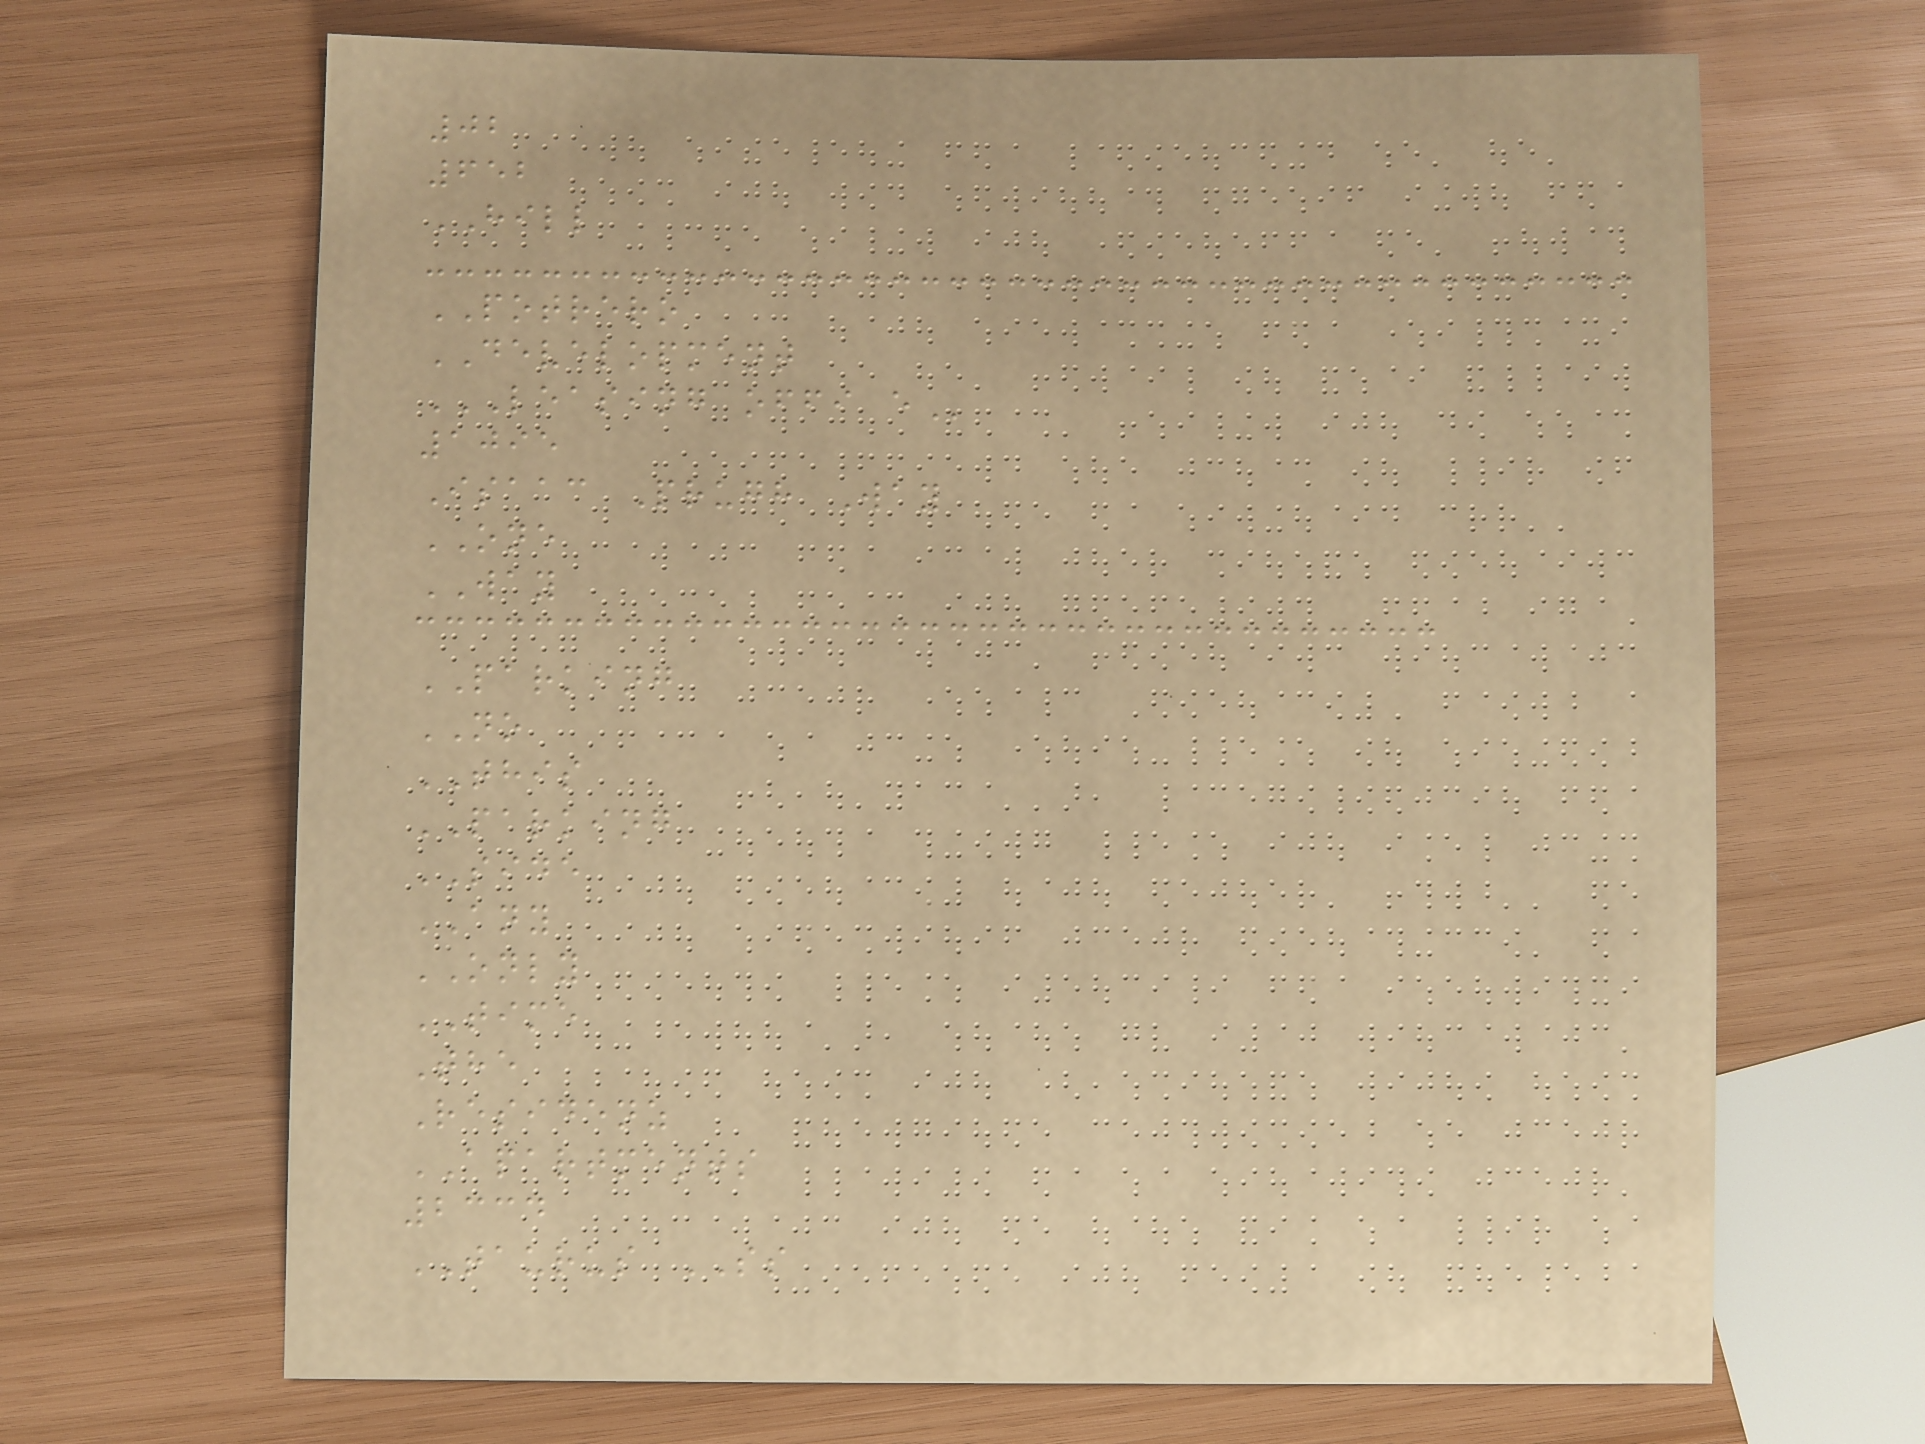02
652
HILL
POTRERO
DEVELOPMENT
LEASING OFFI E
1095
Isaac Prugh Way
ONE
WAY
PARKING
NO
THIS
PARKING
SIDE
ANY
ONLY
TIME
The
Residenz
APARTMENTS
2334
TAURUS SS
